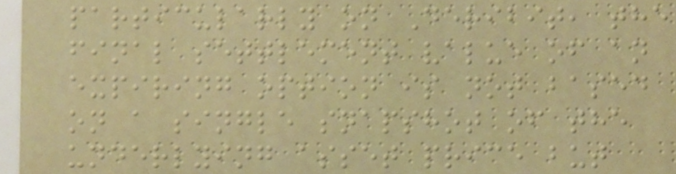particularly on Deribit, the
final settlement value of an
expiring option is not based
on a single snapshot of the
underlying asset price but
